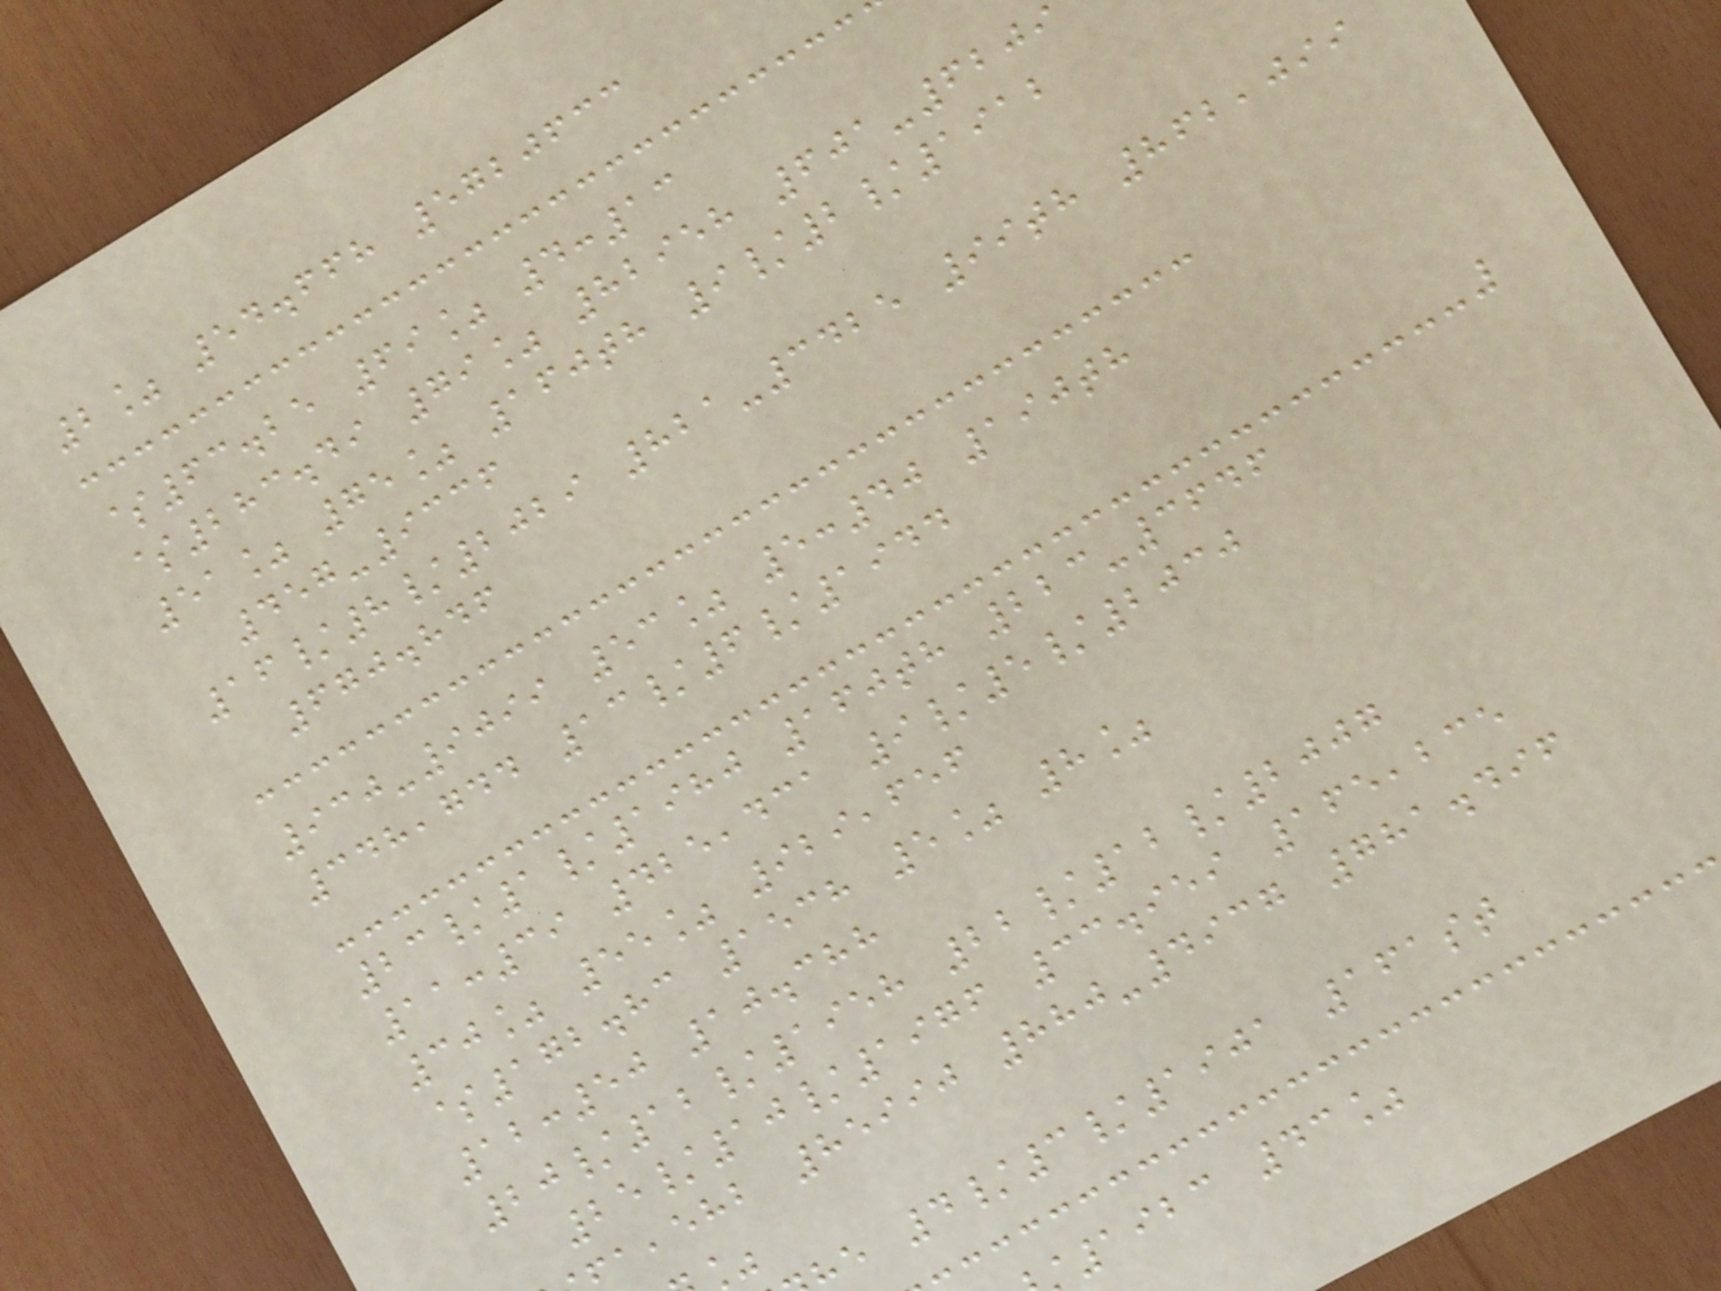2% 54.668 5720633
$63.25 69% 4:13
$283.49 79% 82958 601-6209
51% 75% 160th 9/2/1912
457-9336
16/8/2029 821-3425 99th 862,099
670.846
930-9099 53% 5:40 190th
348,744 13/6/1944
23/1/1980 160th 223-3646
11:39 425,431 9/5/2030
30% 55% 929,656
$172.83 1538 5% 8%
12:50 10.388
20/12/1958 22/12/2007
25/10/1976 33.959 165,235
,ehb 85990 880-4937 781.496
e 4/3/1901 161st
1923 43%
